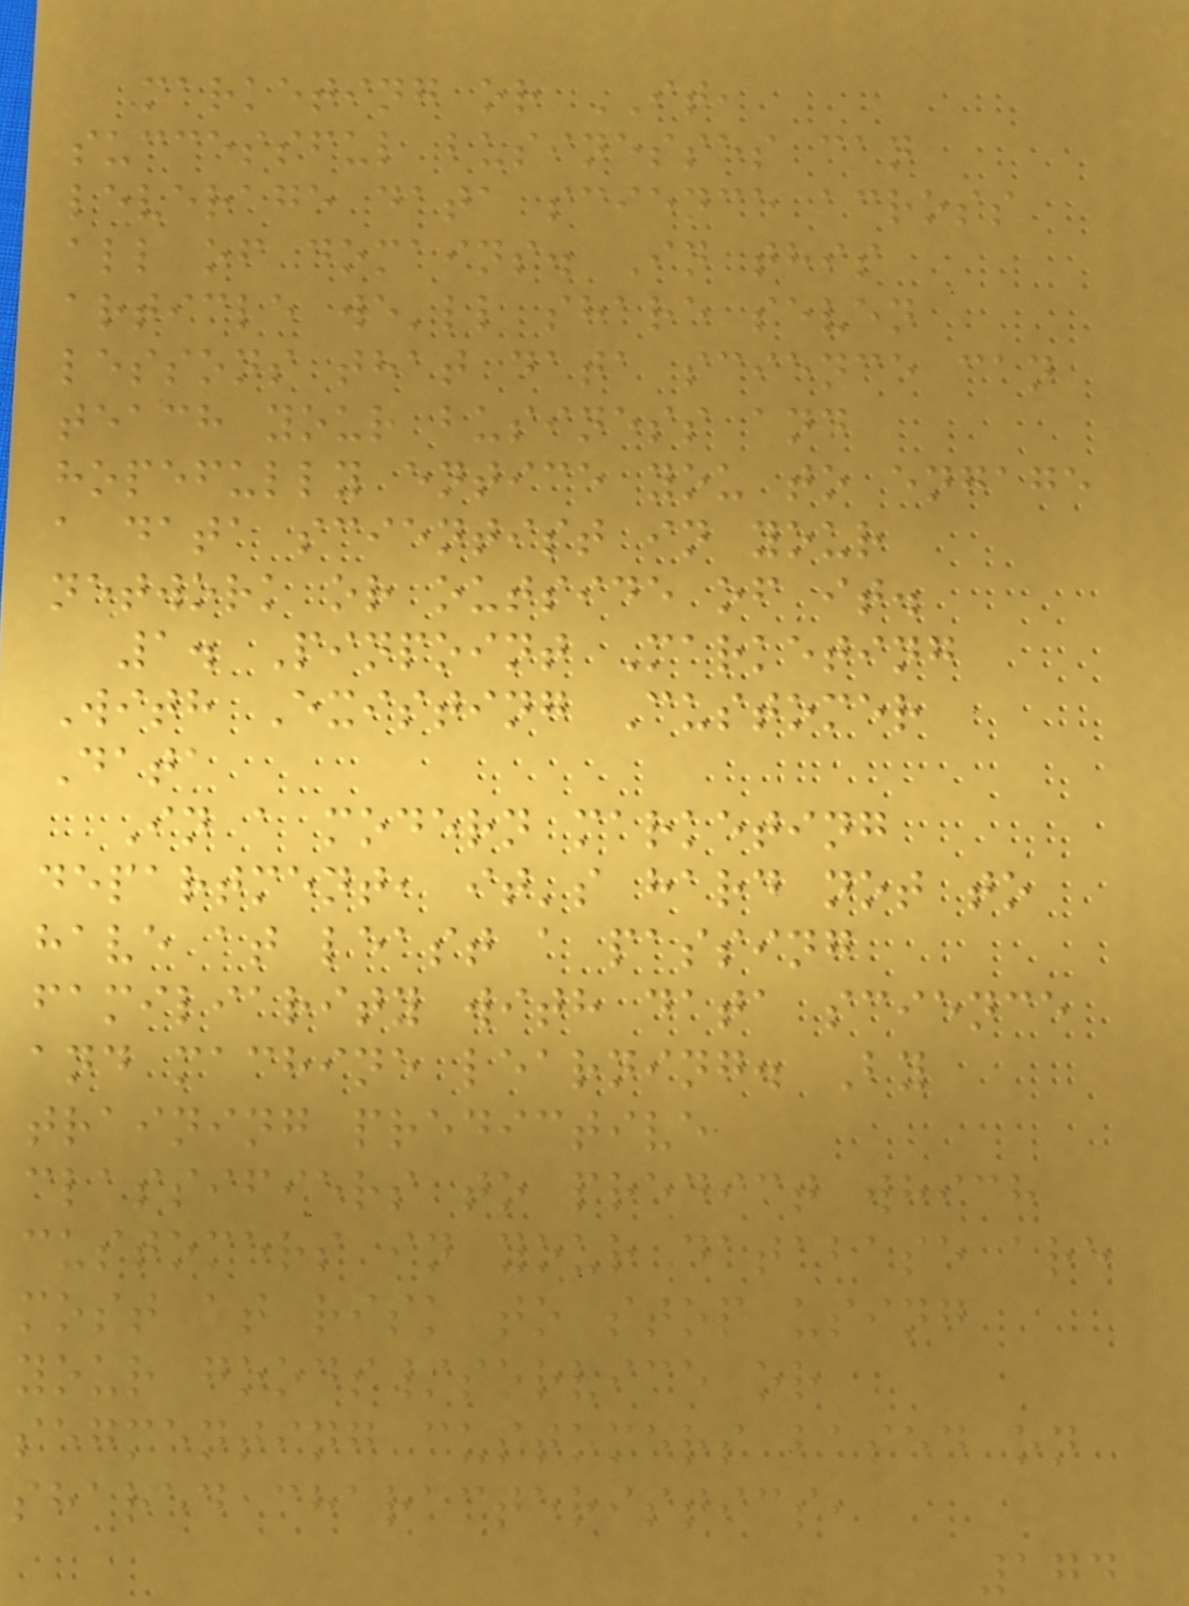marketing or IT,
successful businesses can
leverage data science across
all of domains. In this
article we'll share seven
lessons that data science can
teach your business and
hopefully entice you to engage
a data scientist in your
network or outside of it.
1. Pinpoint Marketing
With Existing Customer
Data
In a modern marketing
department, it's hard not to
have at least a passing
familiarity with data science
and machine learning. By
training predictive
classifiers to predict which
customers in your database are
most at risk to stop using
your goods/service or
segmenting customers based on
shared characteristics,
174
